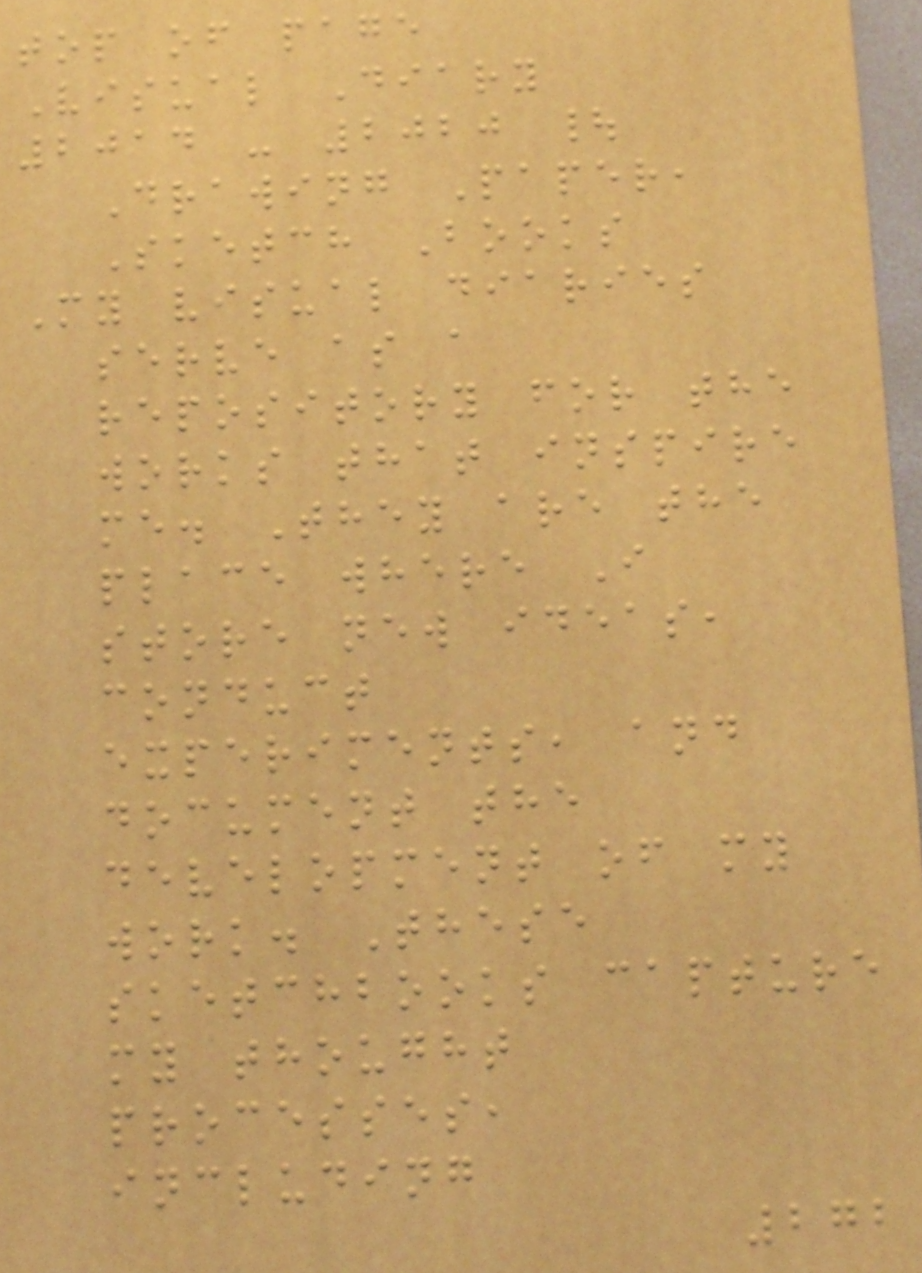top of page
Visual Diary
2014 - 2020 |
Drawing Paper,
Sketch Books
My visual diaries
serve as a
repository for the
works that inspire
me. They are the
place where I
store new ideas,
conduct
experiments, and
document the
development of my
work. These
sketchbooks capture
my thought
processes,
including
272
